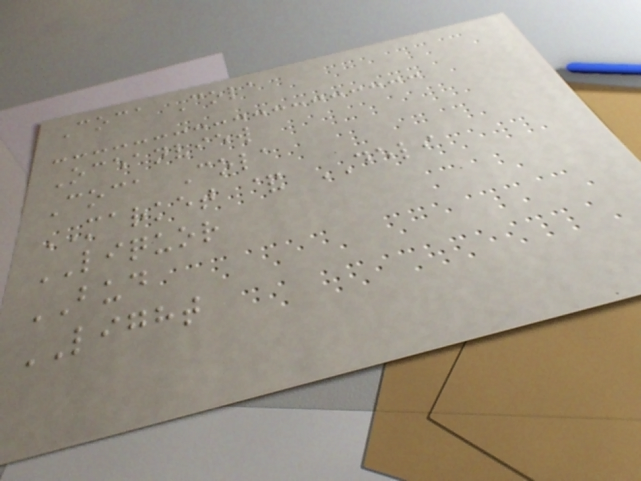Coca Cola
Oceanview
Coca Cola
MARKET & DELI
LIQUOR
BUD
LIGHT
